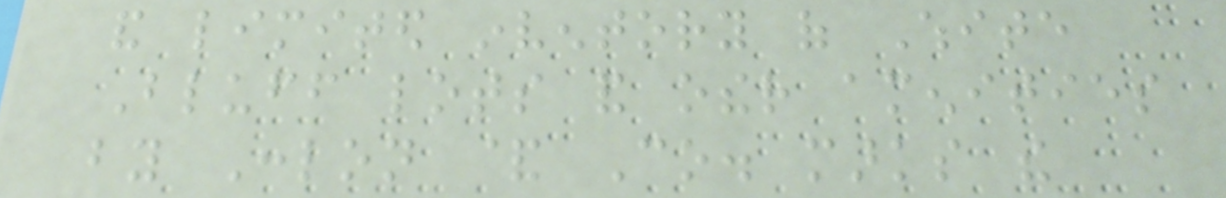and limited inventory of White
Bluff lots and other amenities
by Conlon & Co. marks the
